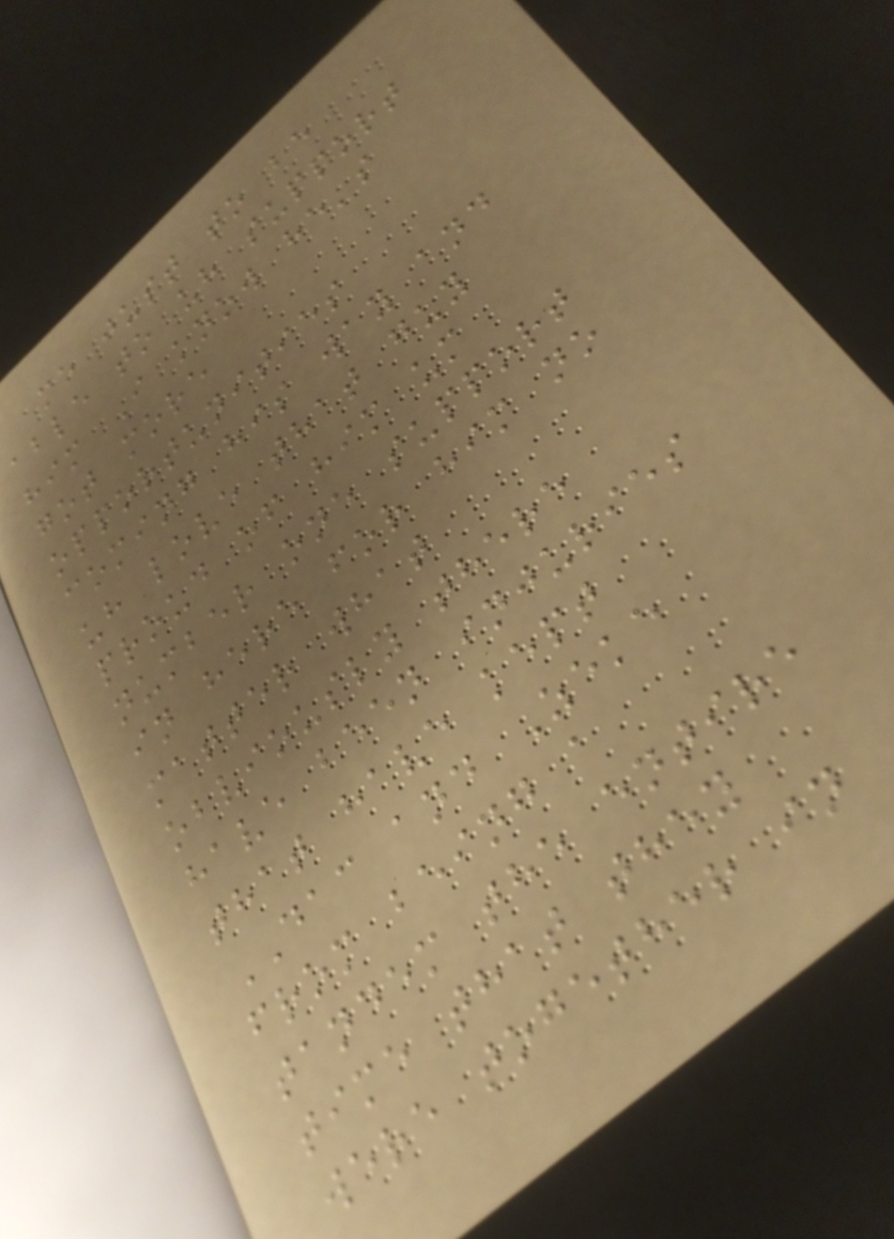me just to be
able to uh support
him I know he's
got more
opportunities
coming his way and
uh love that guy
proud of him um
number one support
in here for him no
matter what
obviously there
have been injuries
that have kept
DAC and Zeke
from being a
tandem the entire
time that they
were together in
